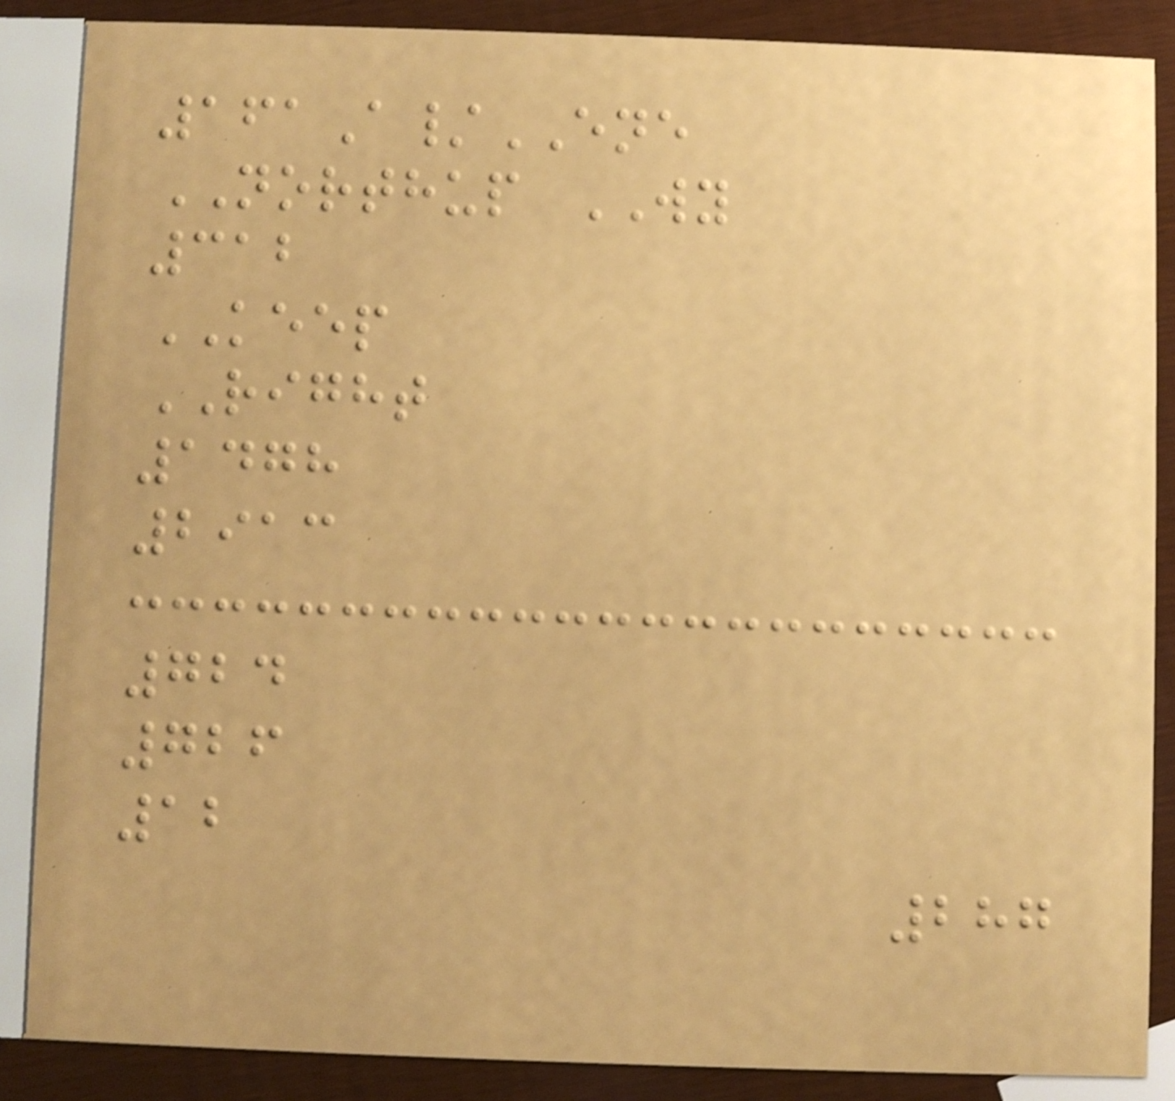161A/ENE
NORTHUP WY
312
KEEP
RIGHT
1478
2913
724
726
12
287
